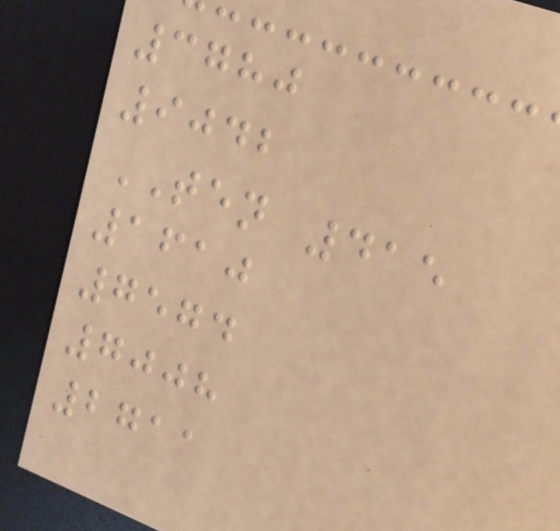3780
9042
TEN 415
1610
7574
7008
2711
